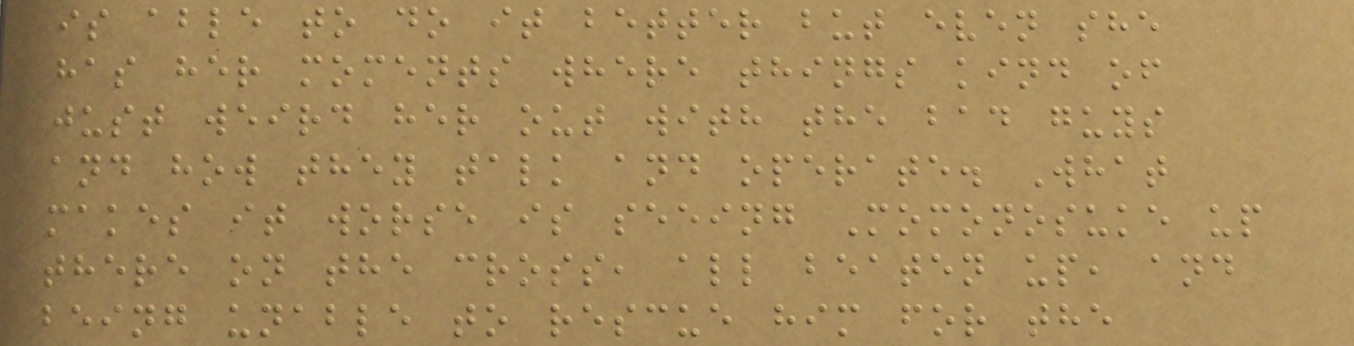is able to do it better but even she
has her moments where things kind of
just weird her out with the bad guys
and how they talk and operate. What
makes it worse is seeing Momonosuke up
there on the cross, all beaten up, and
being unable to rescue him for the
